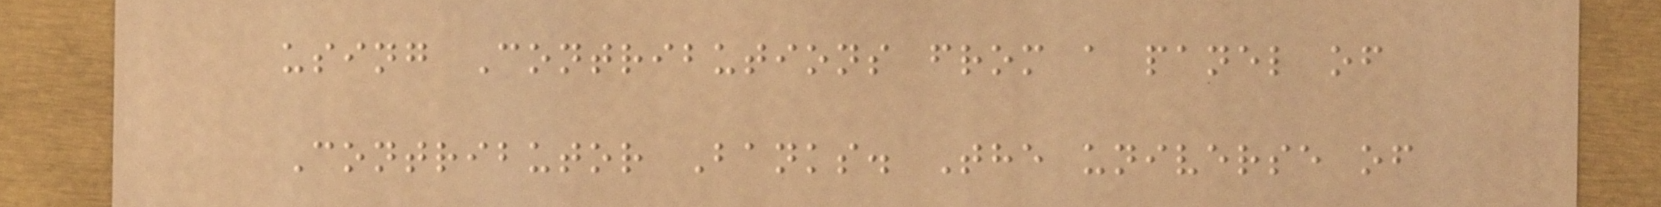using Contributions from a panel of
Contributor Banks. The universe of
